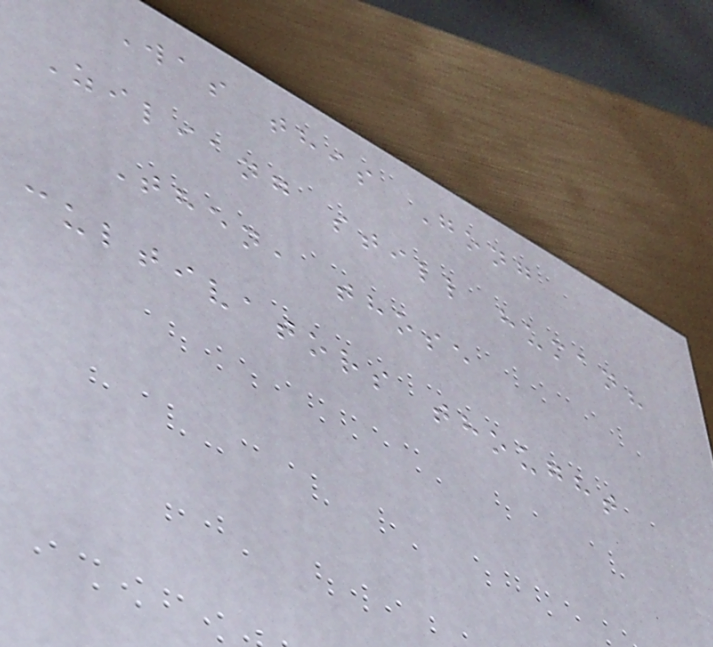Was this Gong
Ziliang still human?
Then, those
cultivators thought
